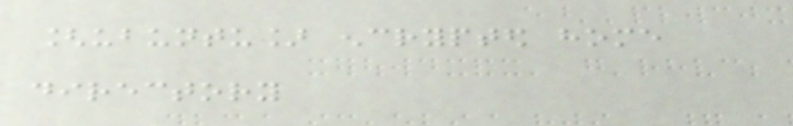[ubuntu] encrypted home
directory
